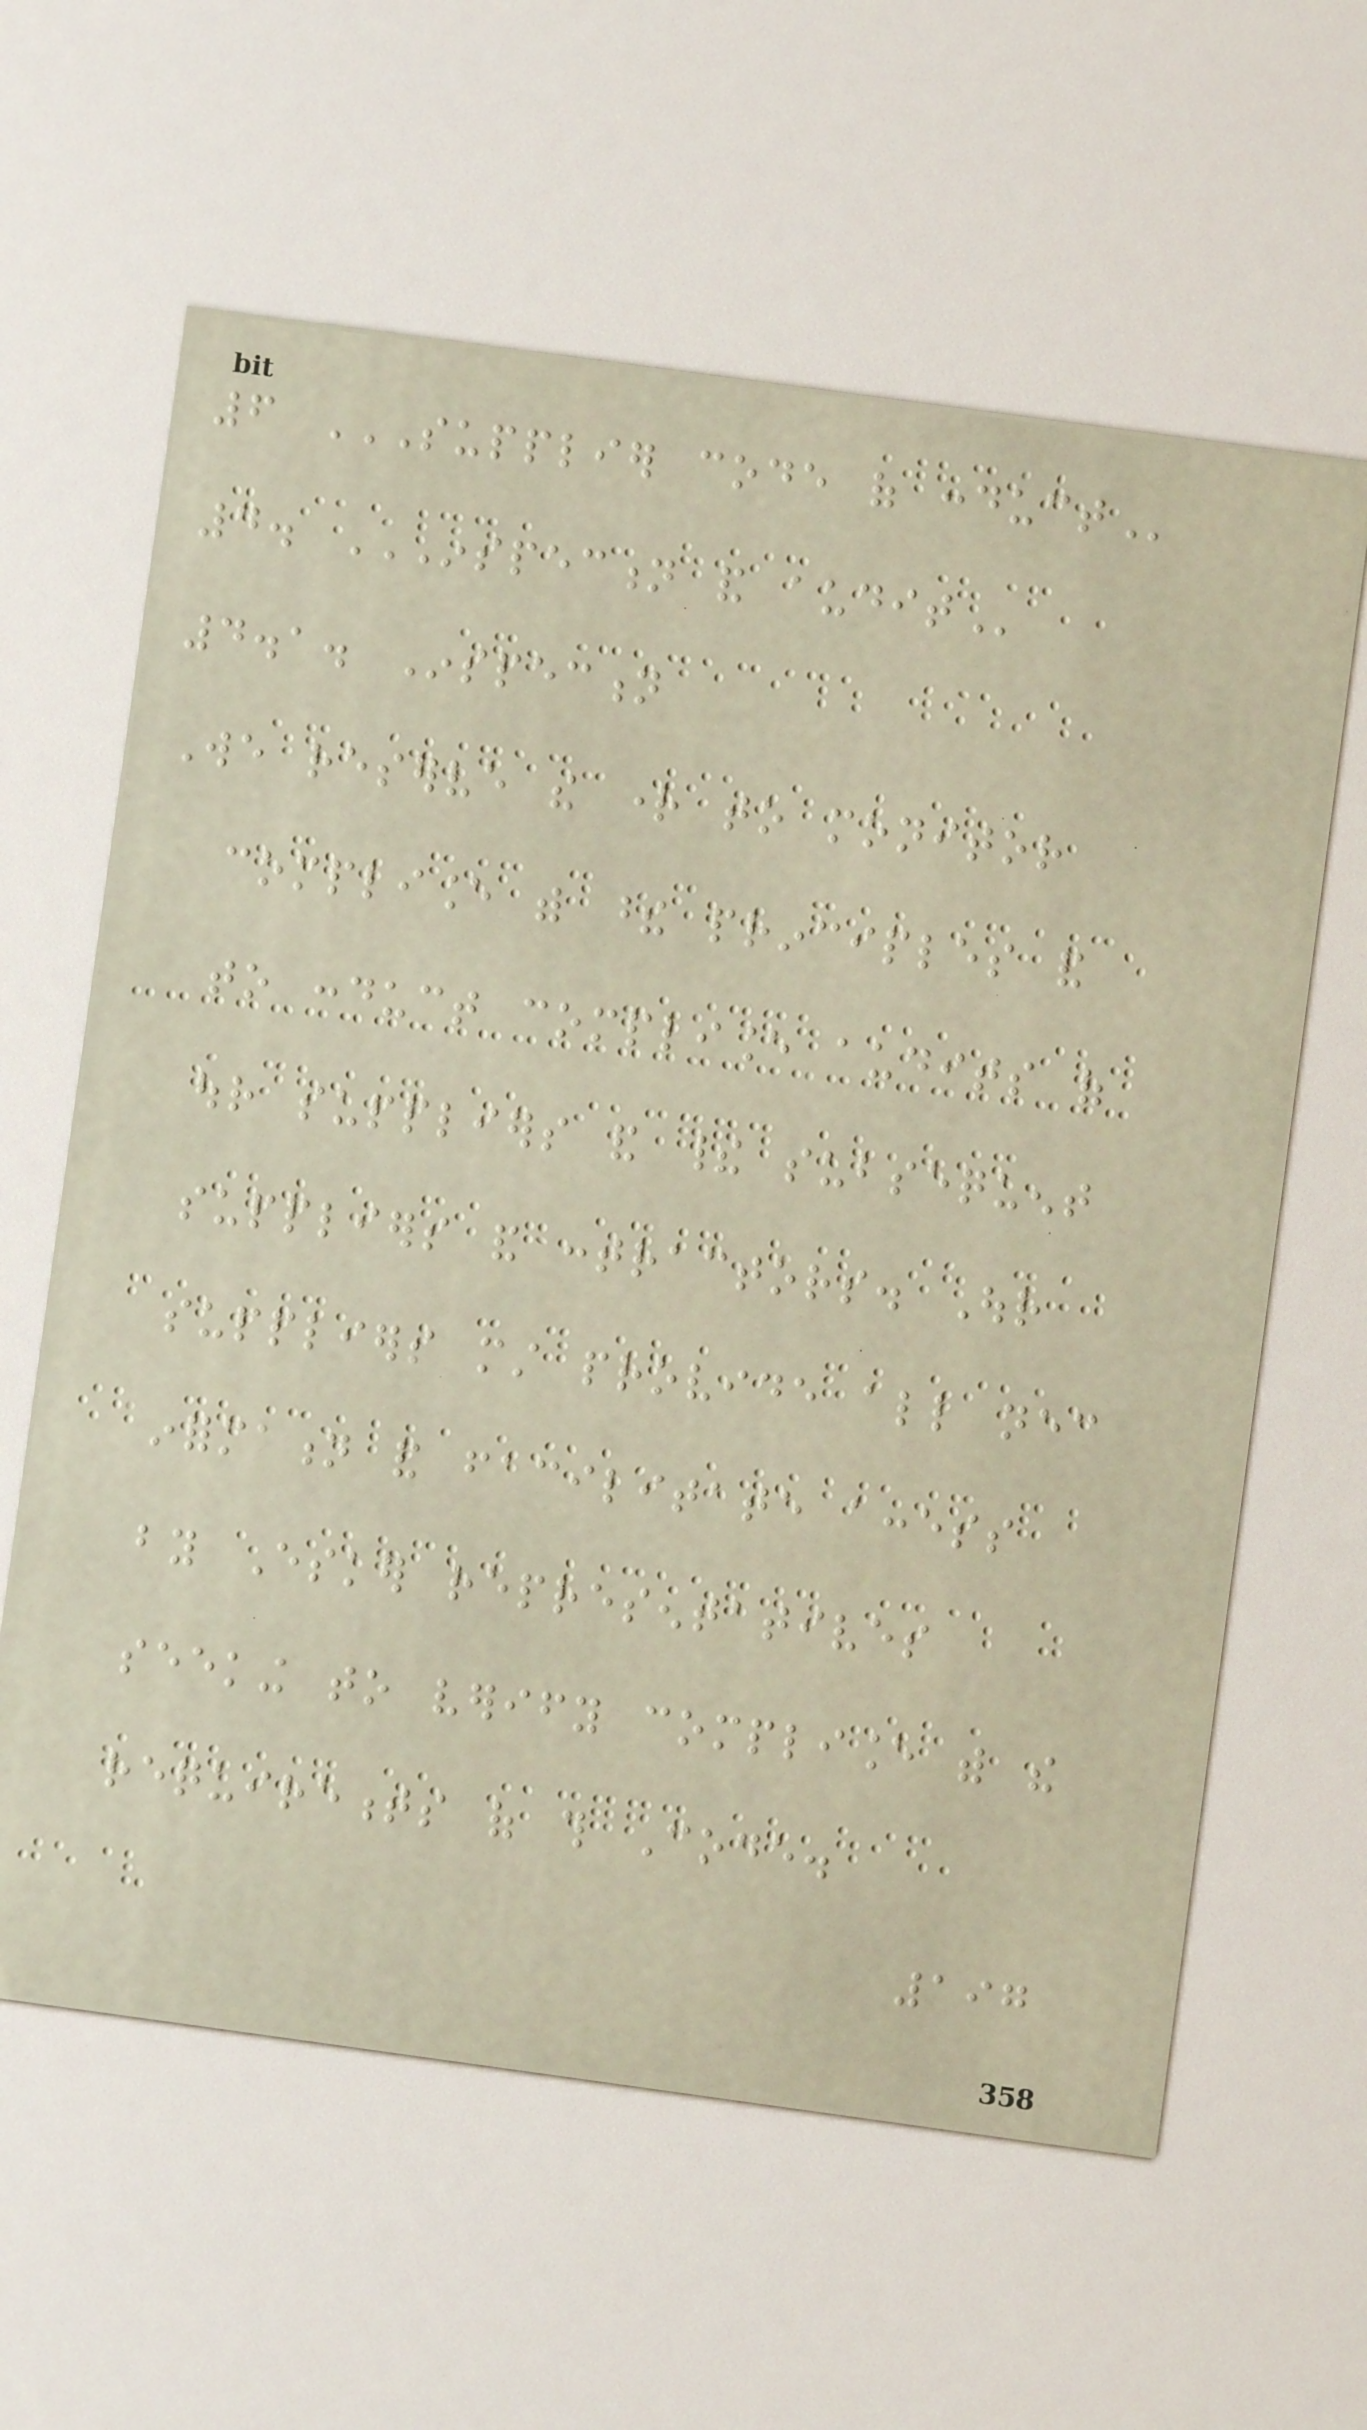6 SUPPLIER CODE OF CONDUCT
4. INSPECTION AND AUDIT
4.1. Inspection
We reserve the right to monitor
compliance with these principles and
to conduct compliance audits of
our suppliers and their subsequent
suppliers and contractors. Our
suppliers must provide all necessary
information and facilitate access
by Esker representatives
seeking to verify compliance with the
requirements of this Code.
197
